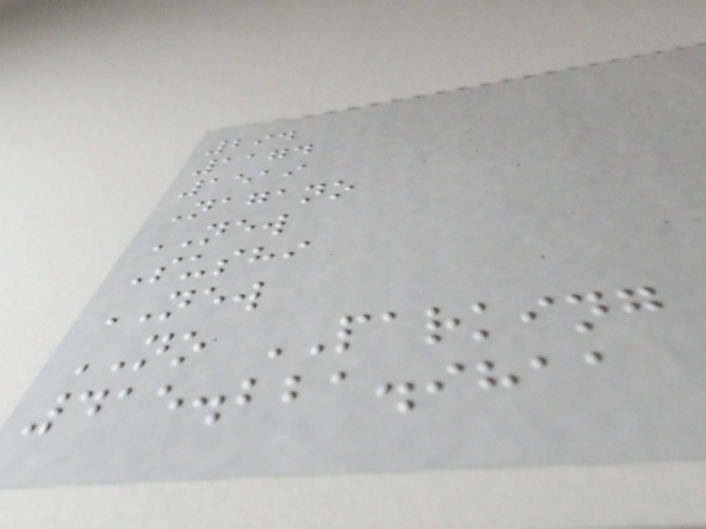294
1174
1519
Nagano
NEW
Sushi
NEW
NO PARKING
415.221.9811
